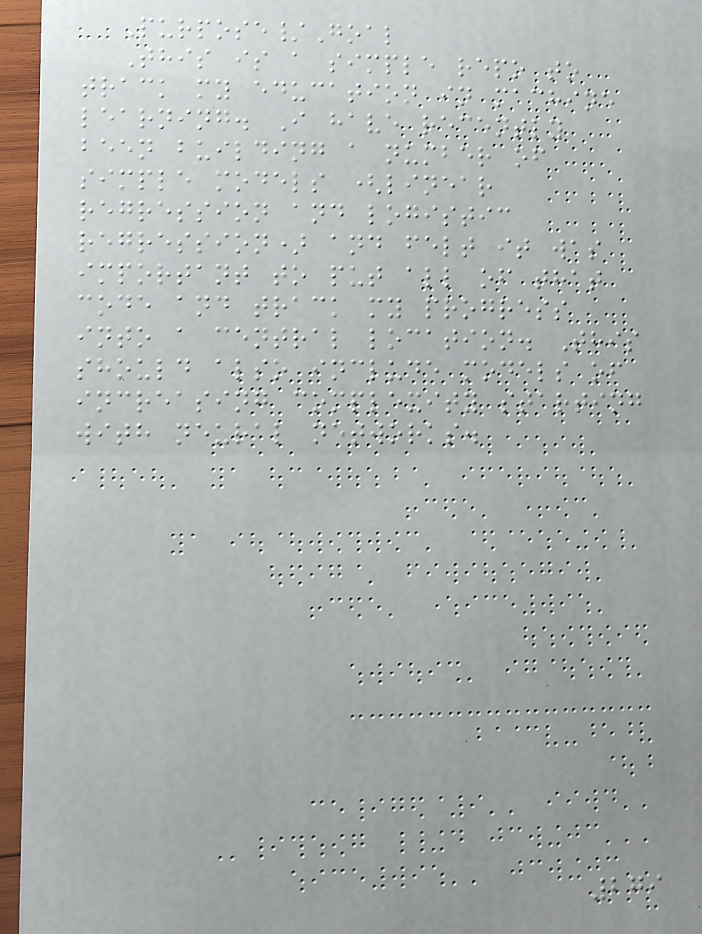Purpose/Goal
This is a simple repo to
track my education in machine
learning. I have recently
been building a number of
simple models (linear
regression and logistic
regression) and felt it was
important to put all of that
code and track my progress
into a central location. This
should also include models of
increasing complexity starting
with neural networks.
279
